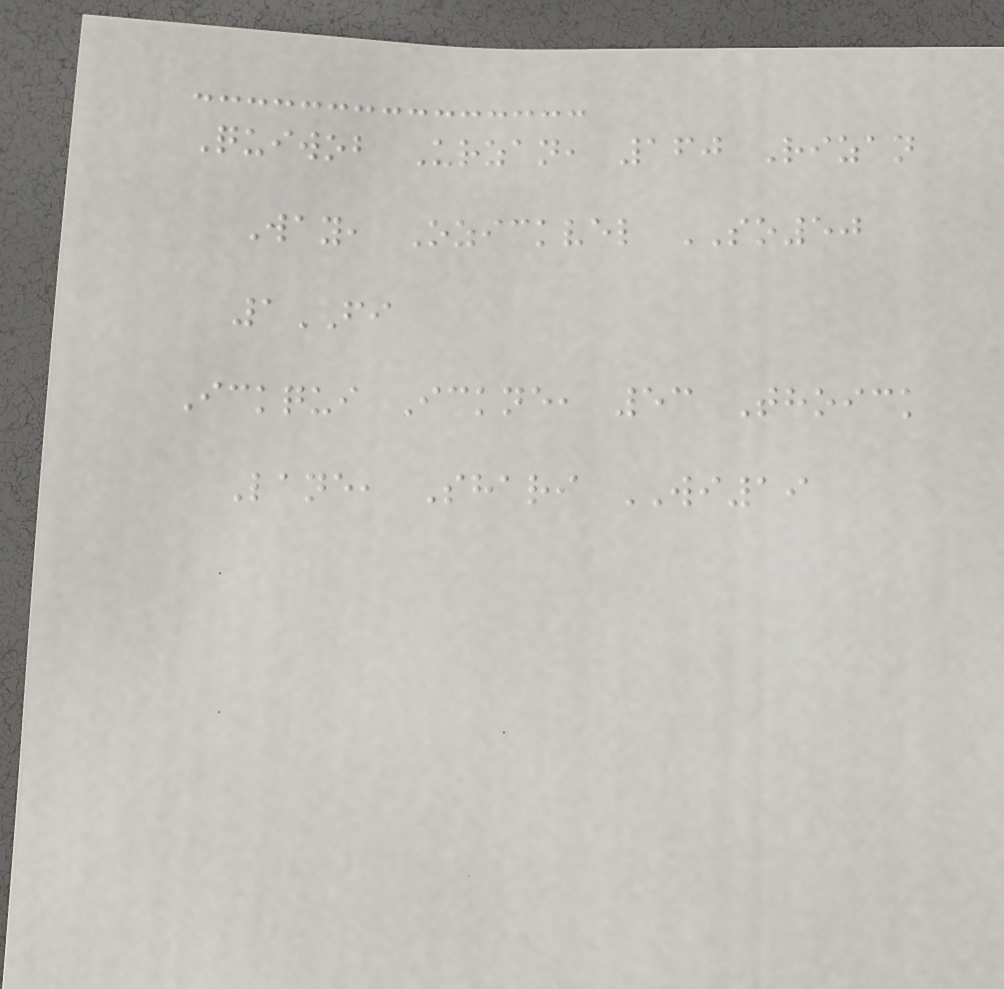Quiwob Urzan, 160 Rizan
Way, Ozickvel SO50
1FI
Ickqui Ickne, 53 Thoick
Lane, Shari WI19
